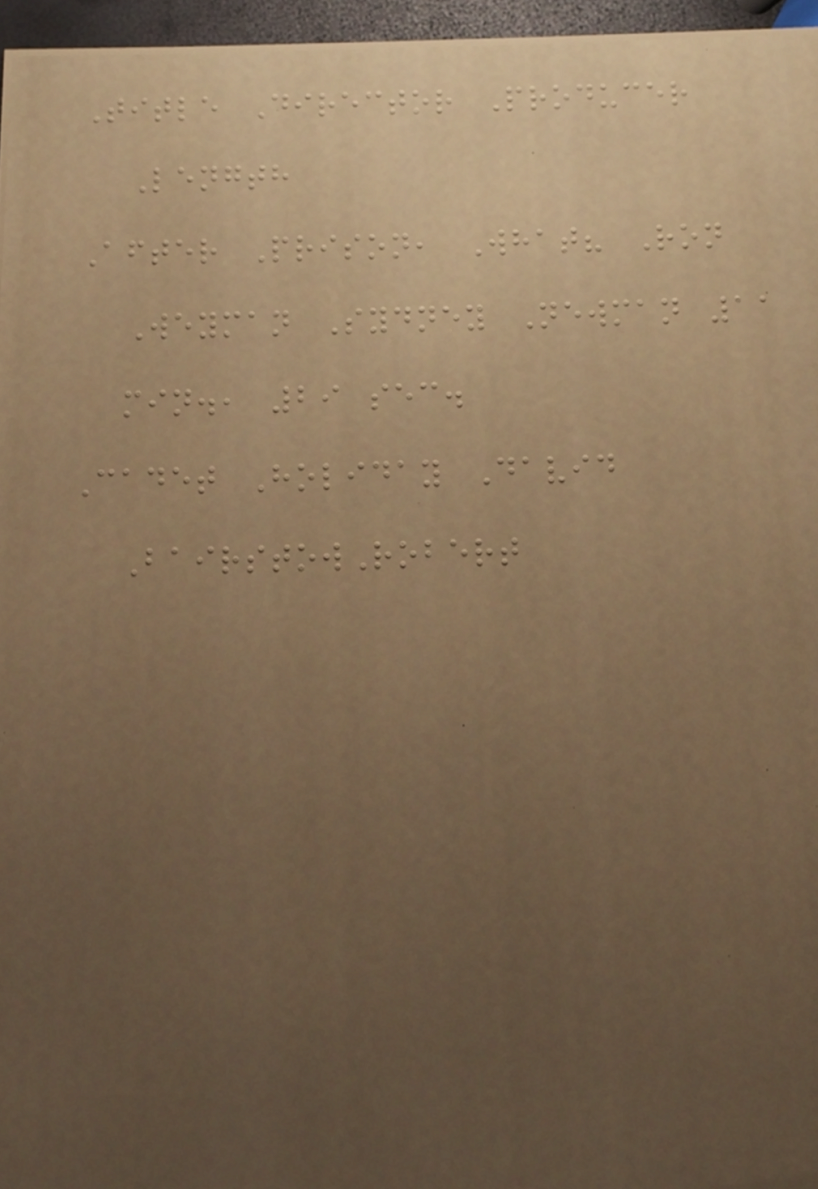Title Director Producer
Length
After Prison, What? Ron
Weyman Sydney Newman 11
min., 29 sec.
Cadet Holiday David
BairstowRobert
